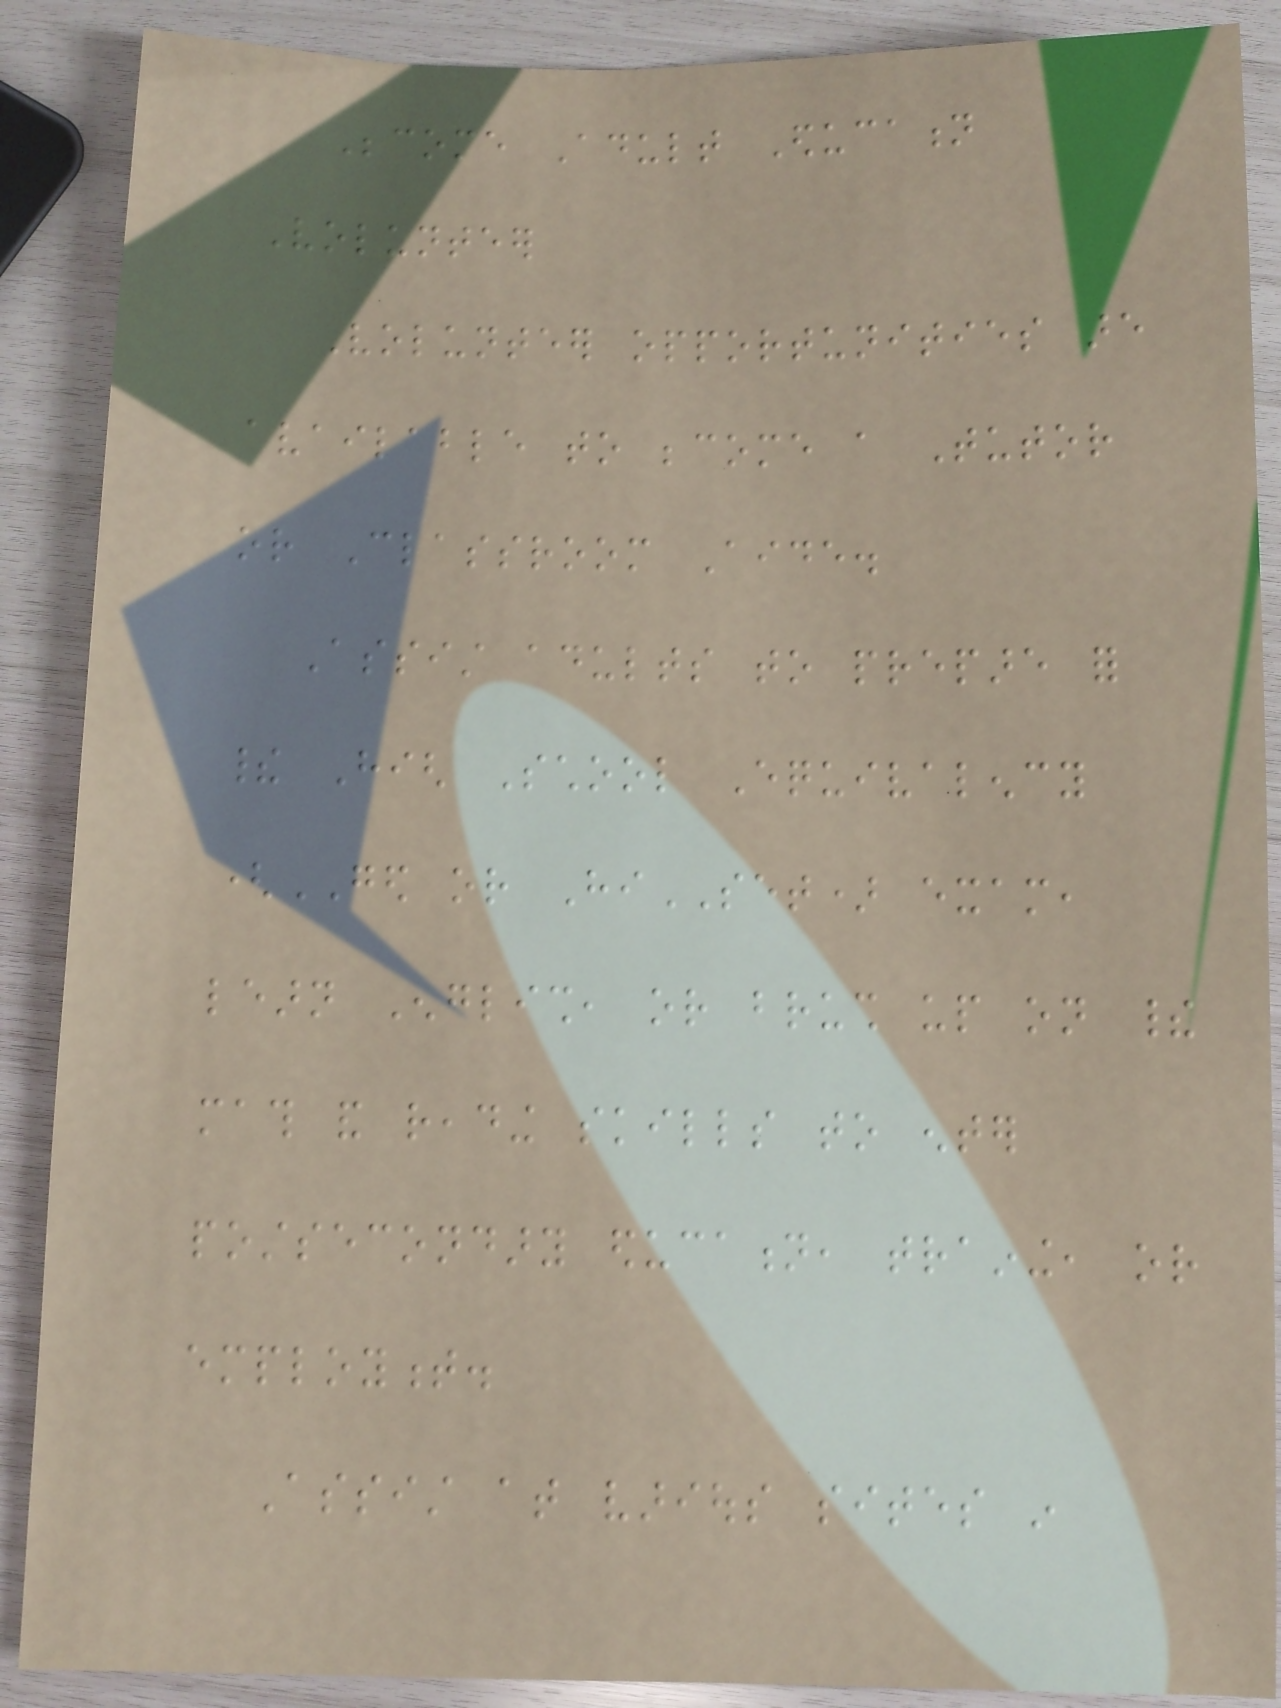Become Adult Education
Volunteer
Volunteer opportunities are
available to become a Tutor
or Classroom Aide.
Assist adults to prepare for
their High School Equivalency
(GED or HiSET) exam,
learn English, or brush up on their
math and reading skills to enter
postsecondary education, training, or
employment.
Assist at various sites in
